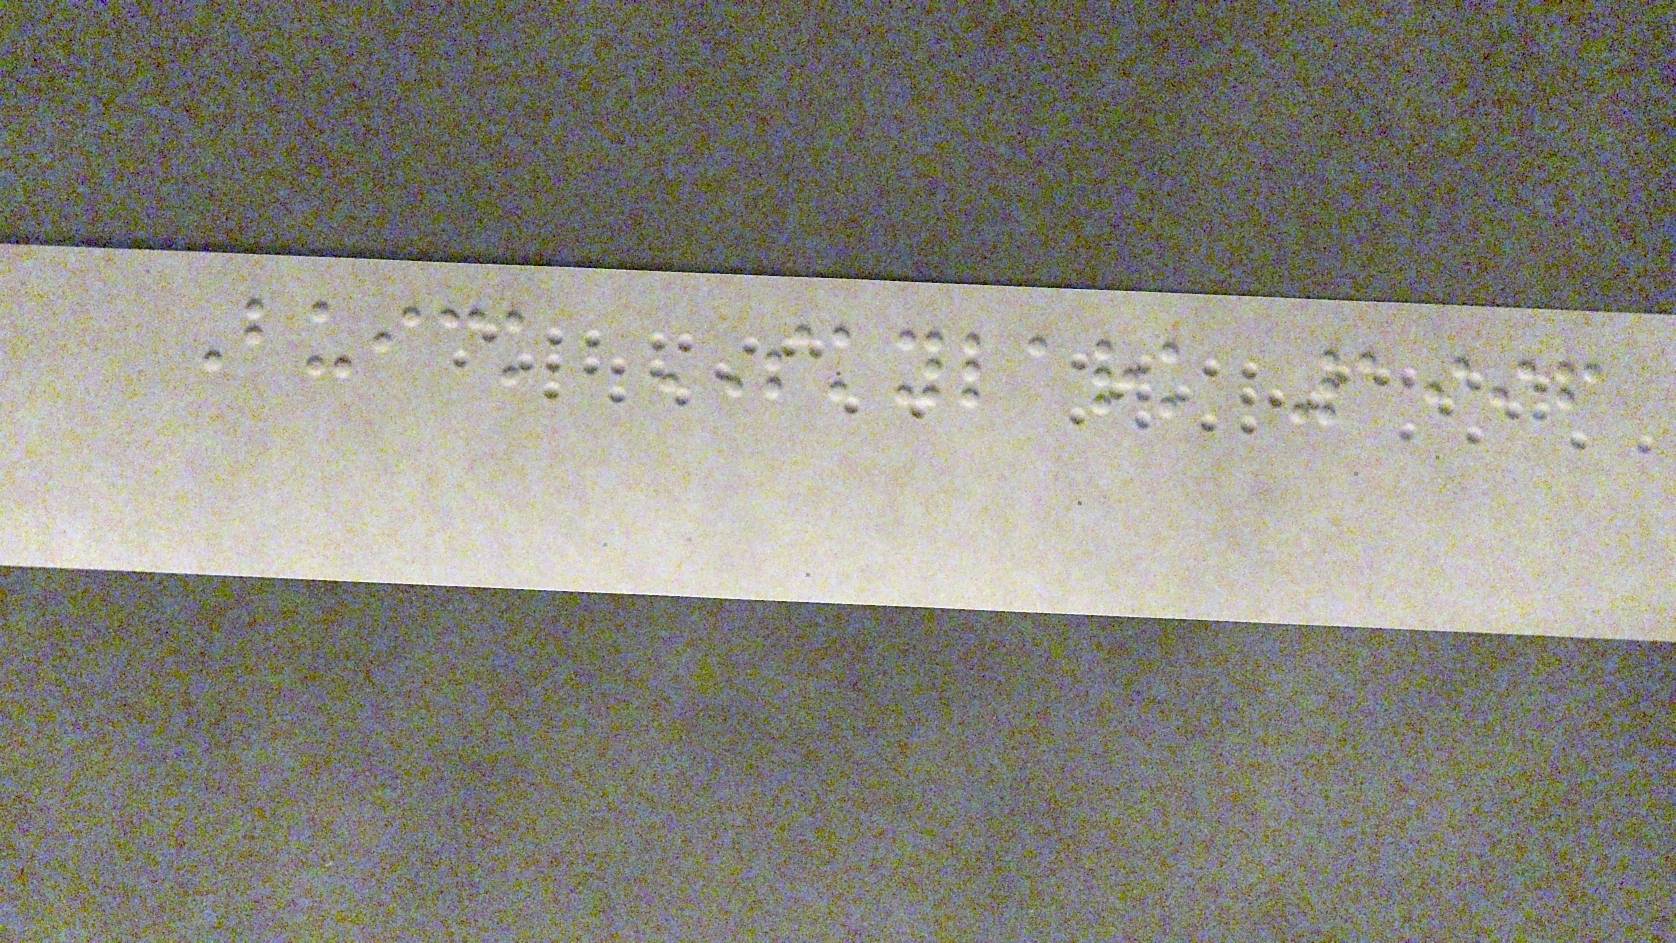Buick SKYLARK 1996
